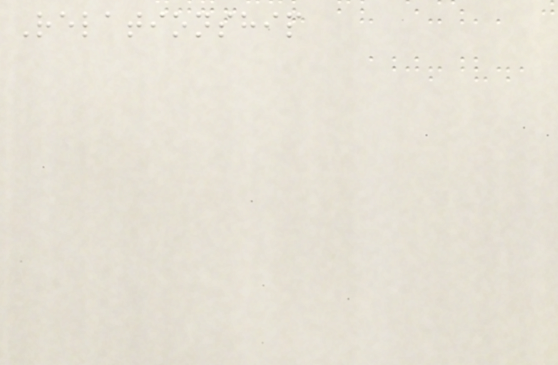Relationship
